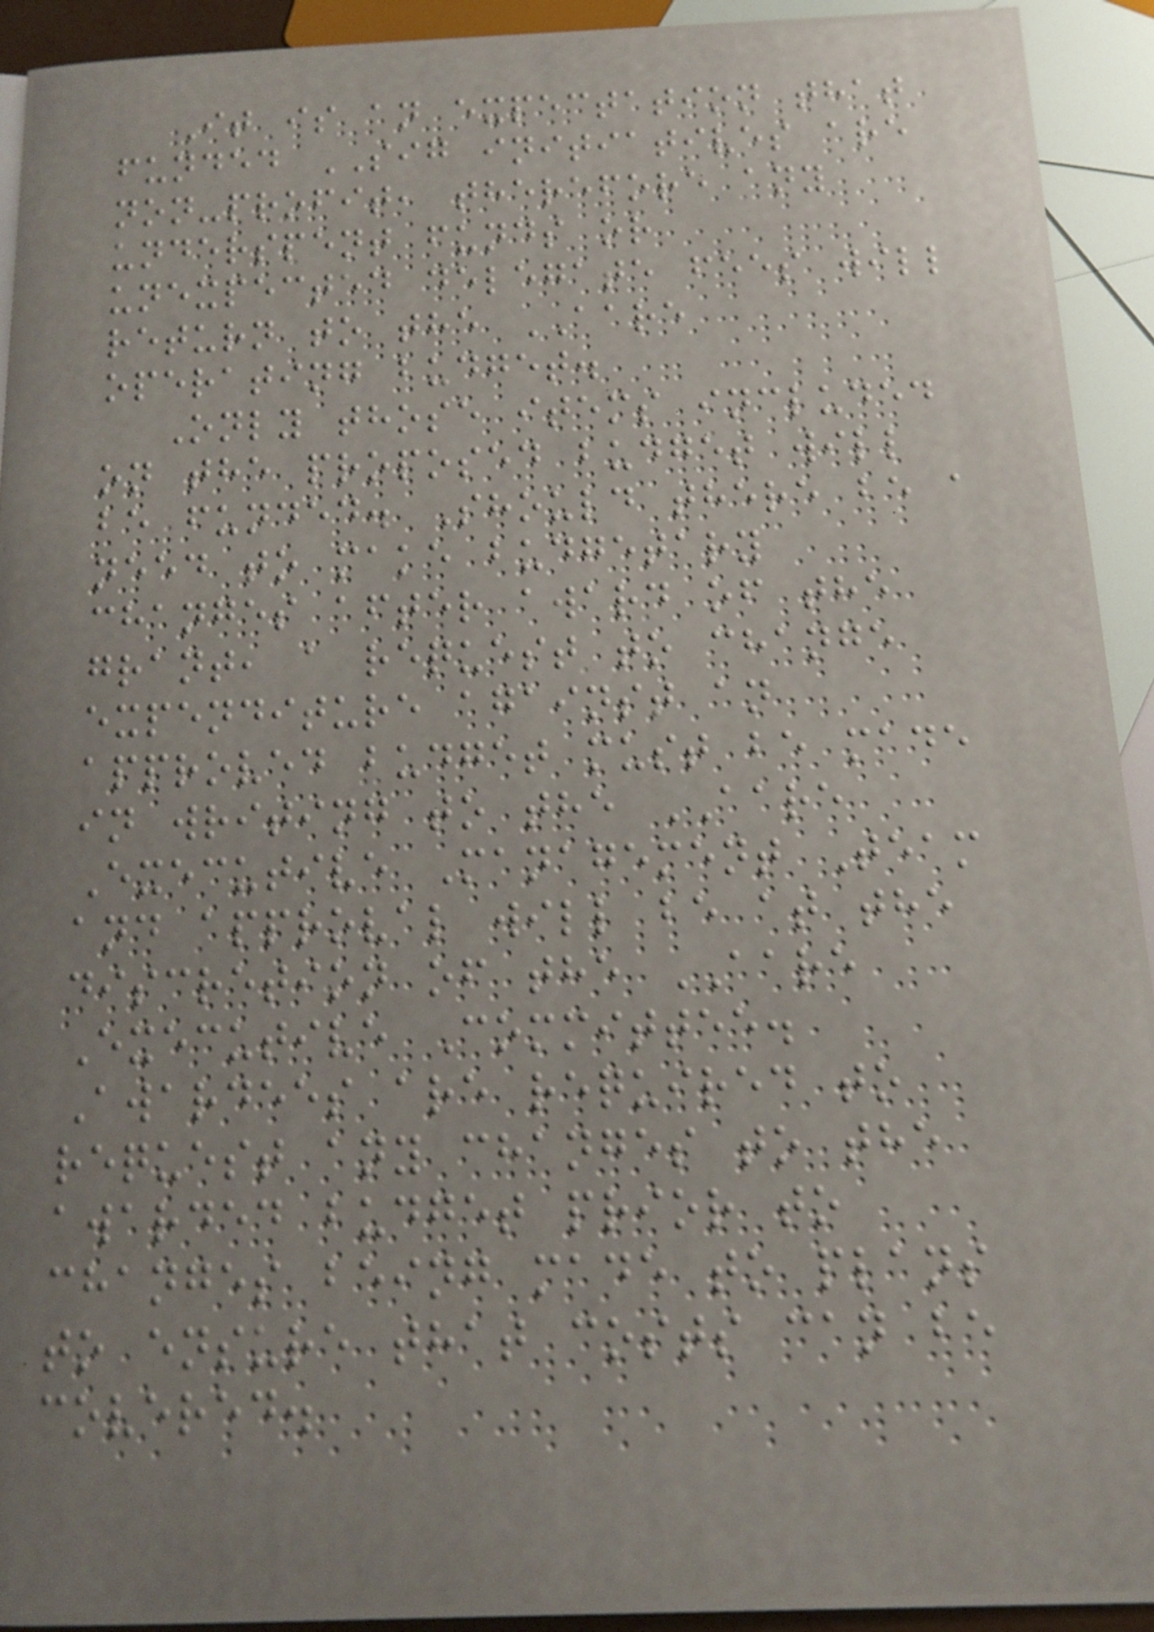It is an expectation that
funded SIG initiatives are
non-profit, therefore any
underspent funds or
unexpected delegate fees will
return to the AARE
operating budget.
Only those items included
on the proposed budget will
be funded. Should there be a
need to make budgetary
changes after award of the
grant, a request to change
expenditure against an
approved budget must be made
in writing to the AARE
Executive Management Team
and approval will be at the
discretion of the AARE
Executive Committee.
Awardees are required to
request any changes to the
awarded budget prior to
changes being made to plans
to ensure that costs can be
covered.
